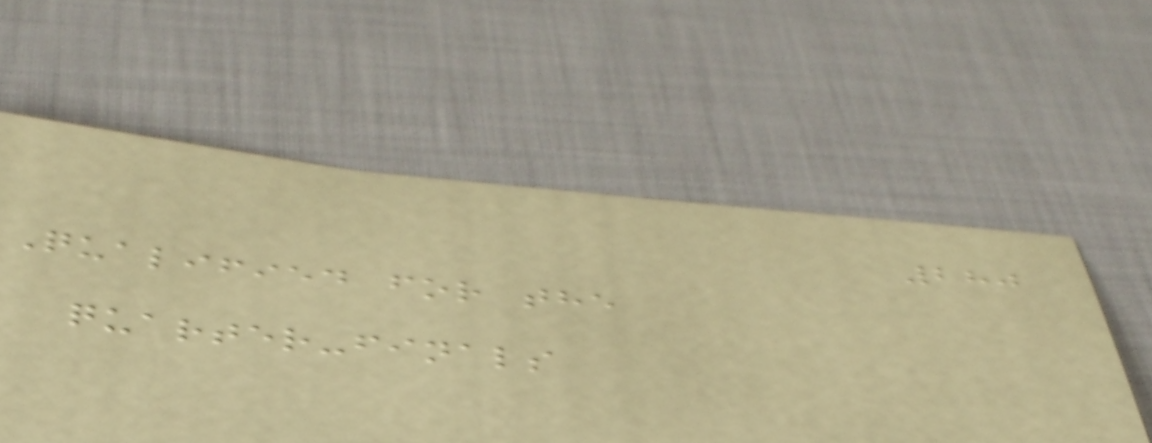280
Qualified for the
quarter-finals
